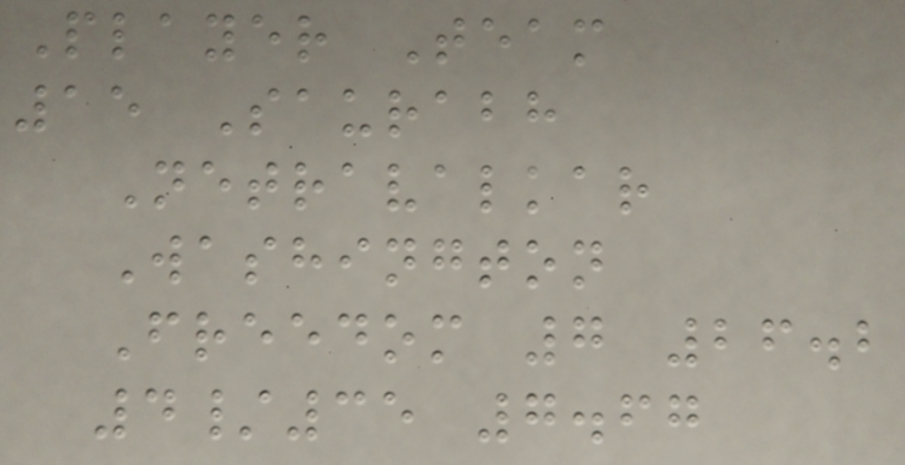Player Team
15 Saurabh
Netravalkar
Washington
Freedom 7 26.2
4/35 7.67
